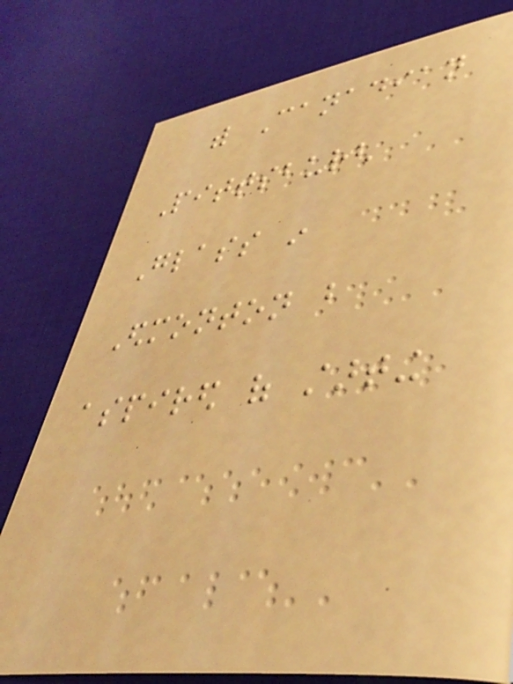with Canadian
Pittsburgh
Glass in
Edmonton but
aspired of starting
